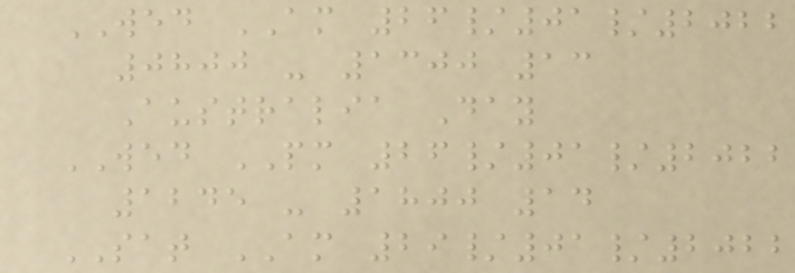WED AM 26/01/2022
0800 - 1300 13
Australia Day
WED PM 26/01/2022
1245 - 1800 14
SAT AM 29/01/2022
